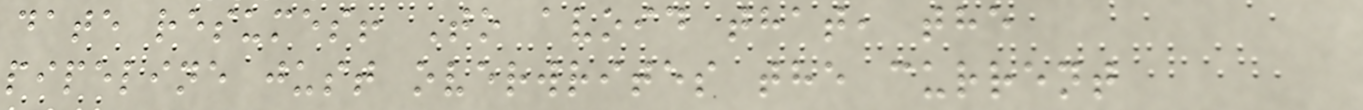date resumes! To avoid that, the
pipeline just overwrites the current
